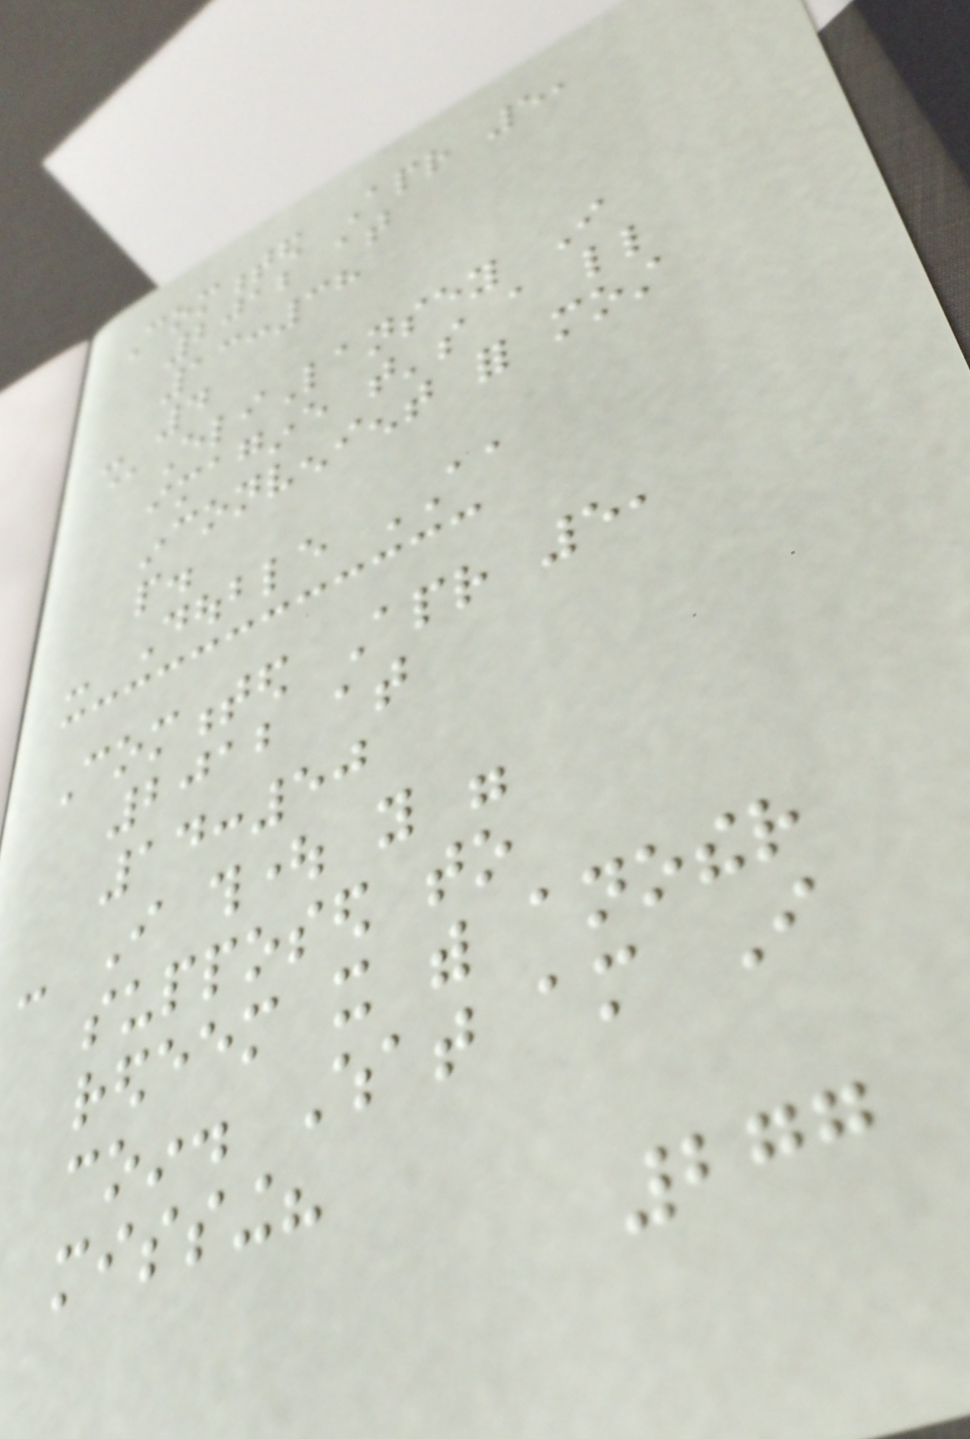Commented Apr 5,
2012 at
13:38
- 4
@EliLansey I
imagine that's a little
inconvenient for most
people.
- Double AA
Commented Apr 5,
2012 at
14:50
- I thought you were
supposed to
redeem it with another
coin. What am I
missing?
277
